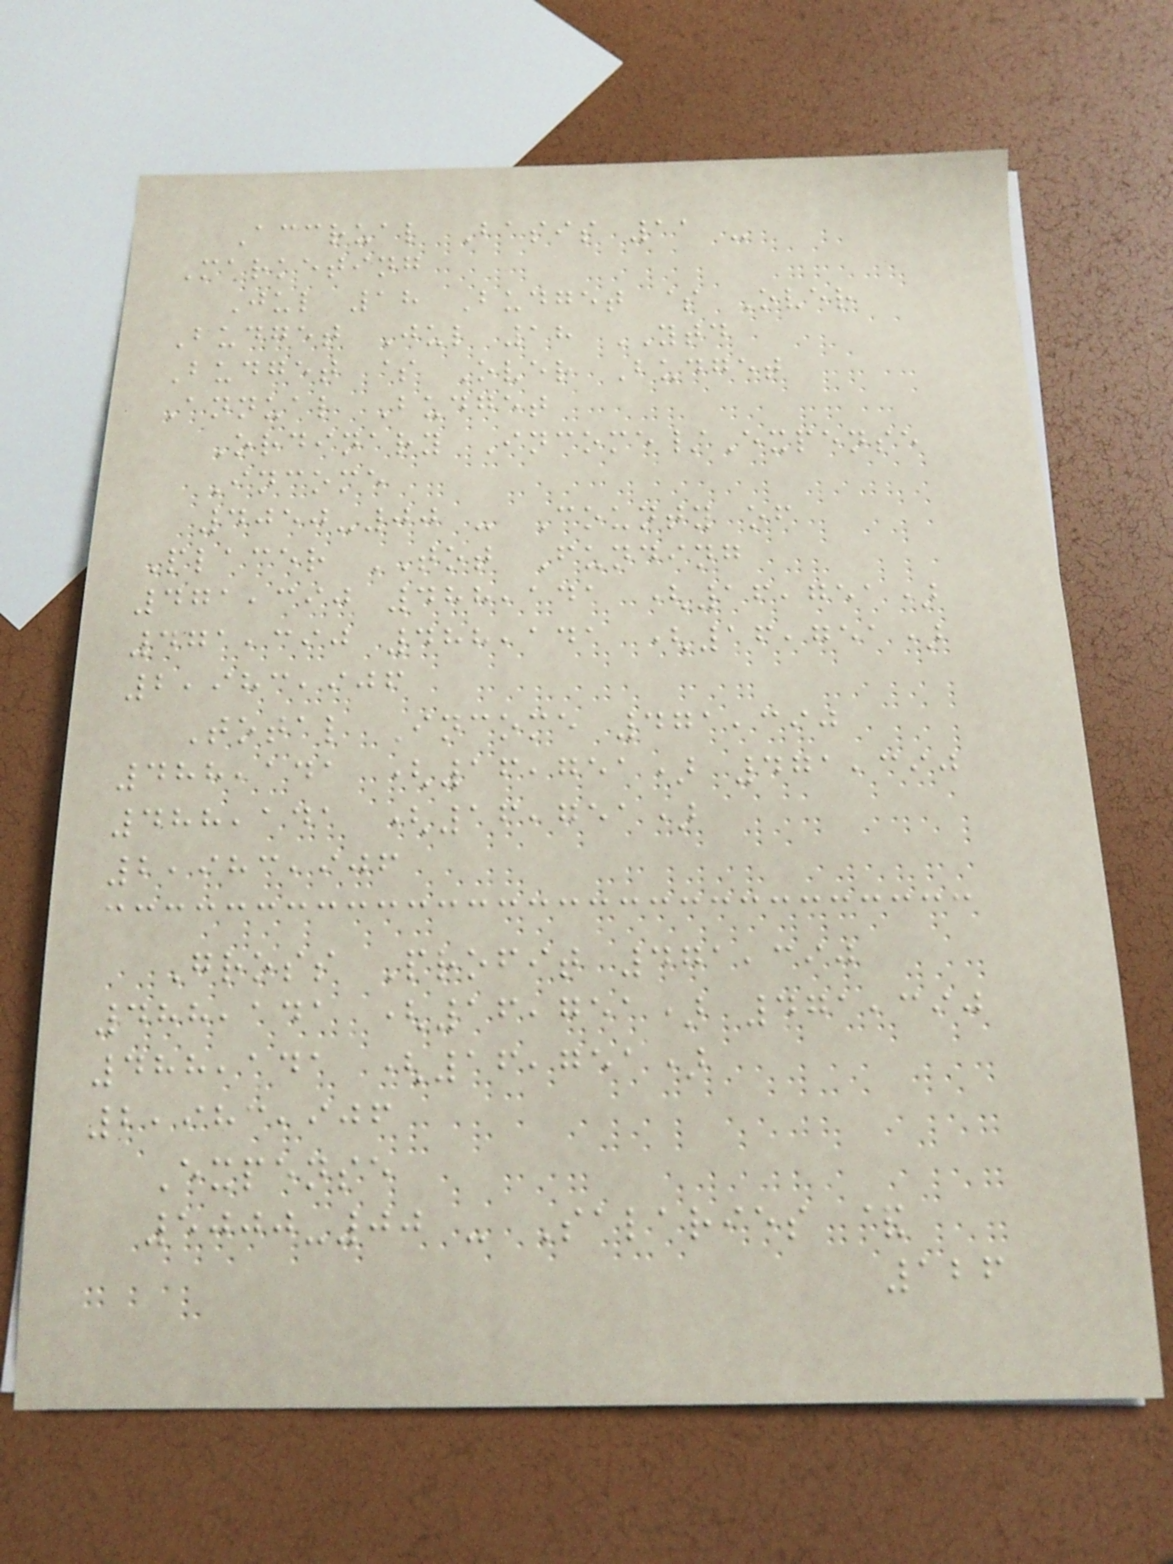Accrual Basis 11 -
Marketing
Jul 18 Budget $ Over
Budget Jul 18 YTD
Budget $ Over Budget
Annual Budget
Ordinary Income/Expense
Income
4050-00 - County of
Placer TOT Funding
471,390 488,141 (16,751)
471,390 488,141 (16,751)
2,983,906
Total Income 471,390
488,141 (16,751) 471,390
488,141 (16,751)
2,983,906
Gross Profit 471,390
488,141 (16,751) 471,390
488,141 (16,751)
2,983,906
Expense
5000-00 - Salaries &
126
